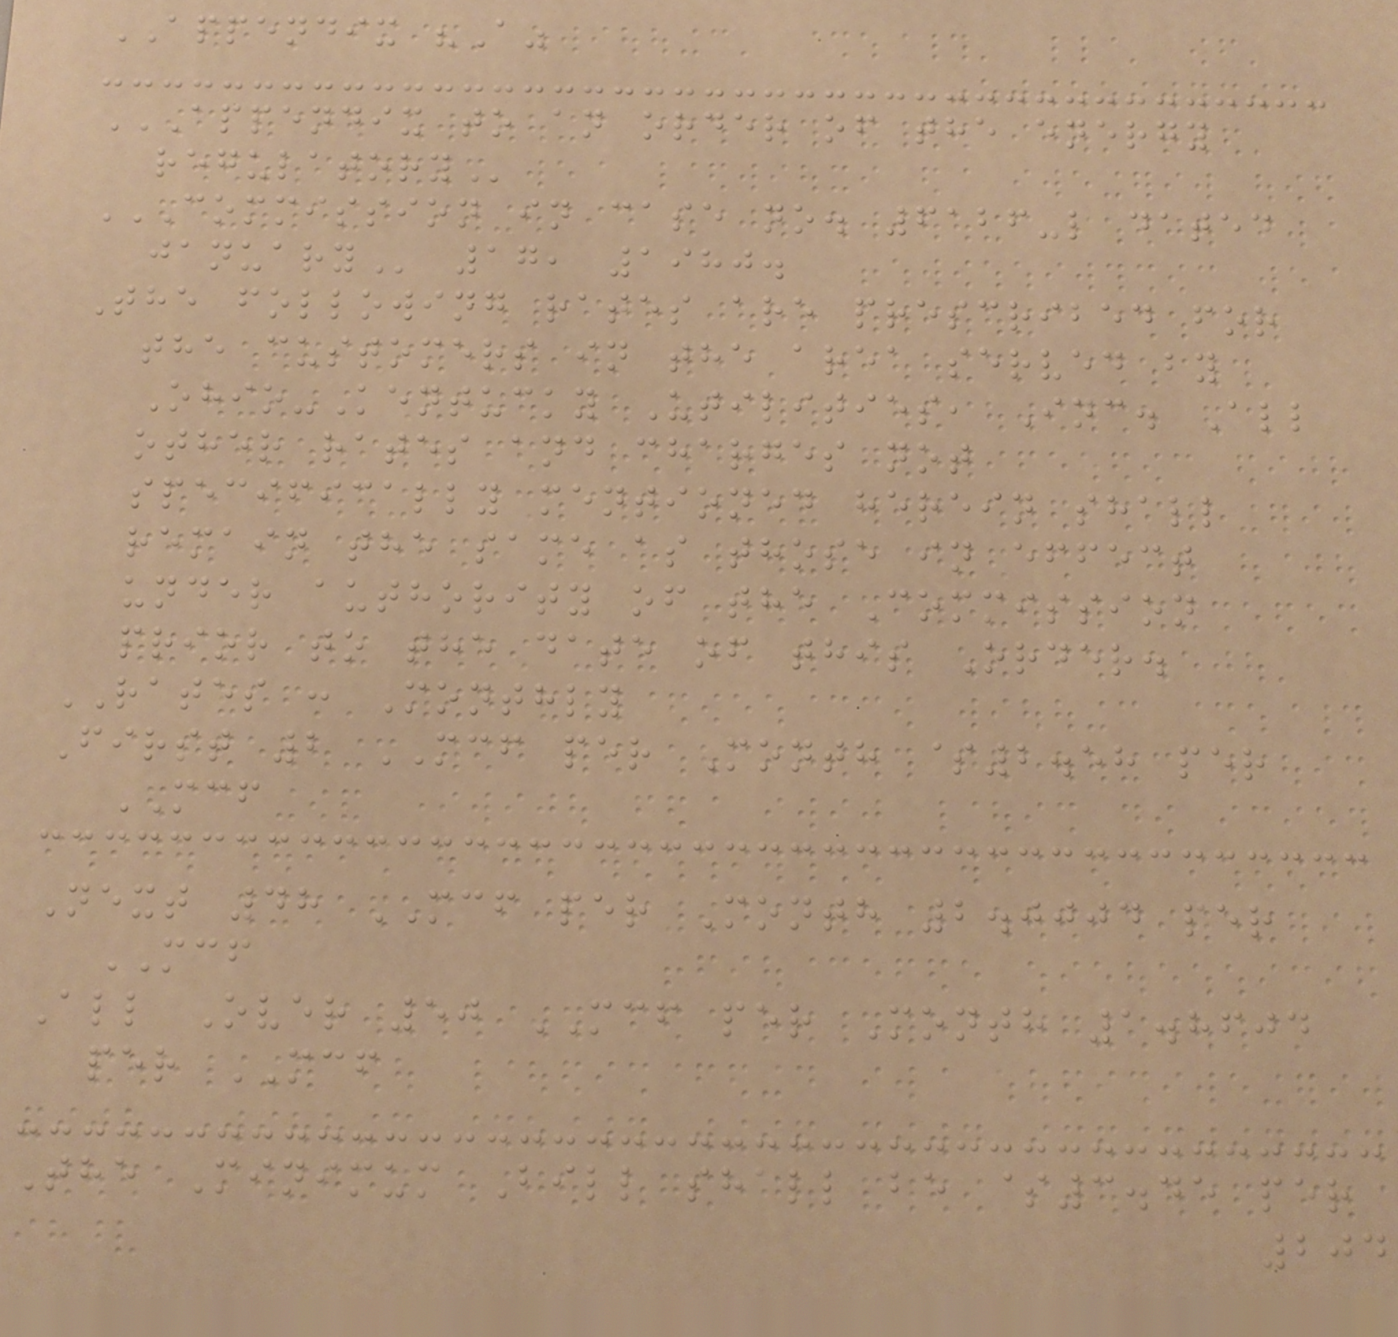APPENDIX "A"
APPENDIX TO AN ORDER OF THE ENERGY
REGULATORY
COMMISSION IN CASE NO. 6126-L DATED
JANUARY 17, 1980.
The following rates are prescribed for
the customers in the area served by
Ohio-Kentucky Utilities, Inc. All
other rates and charges not
specifically mentioned herein shall
remain the same as those in effect
under authority of the Commission
prior to the date of this Order.
RATES : Monthly
First 2 MCF per Month $2.58 per
MCF
Next 48 MCF per Month 2.0004 per
MCF
All Over 50 MCF per Month 1.8604
per MCF
The Minimum Bill shall be $3.45 per
204
